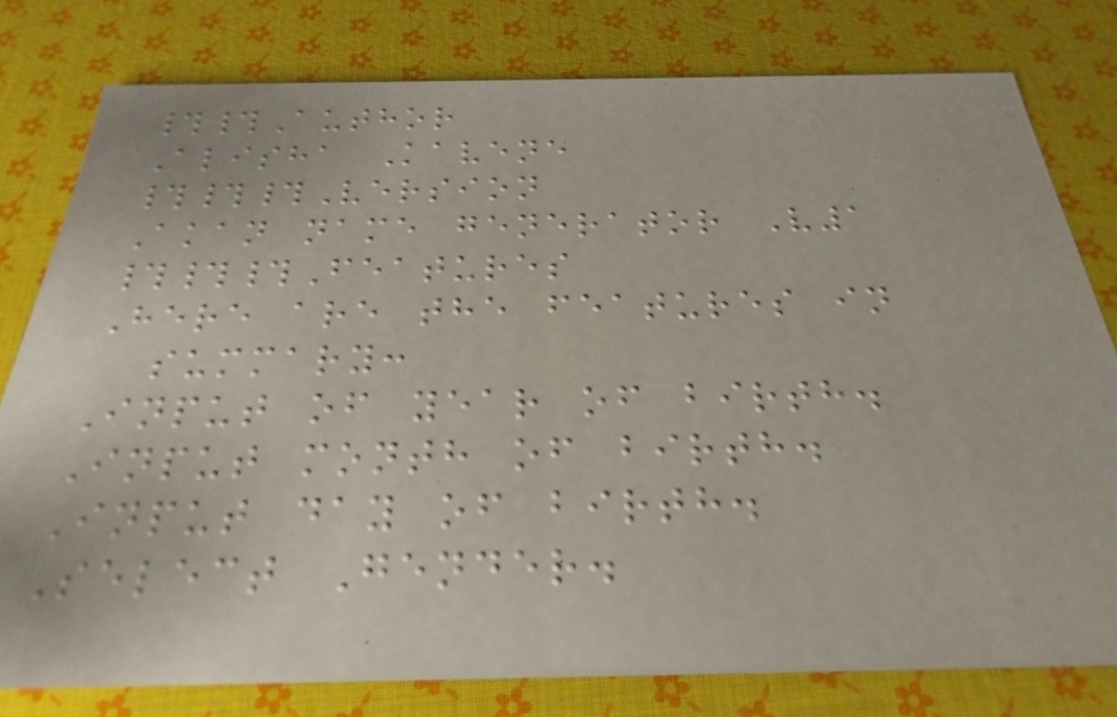##Author
Alisha Kavene
###Version
Akan name generator V1
###Features
Here are the features in
summary:
Input of year of birth.
Input month of birth.
Input day of birth.
Select Gender.
